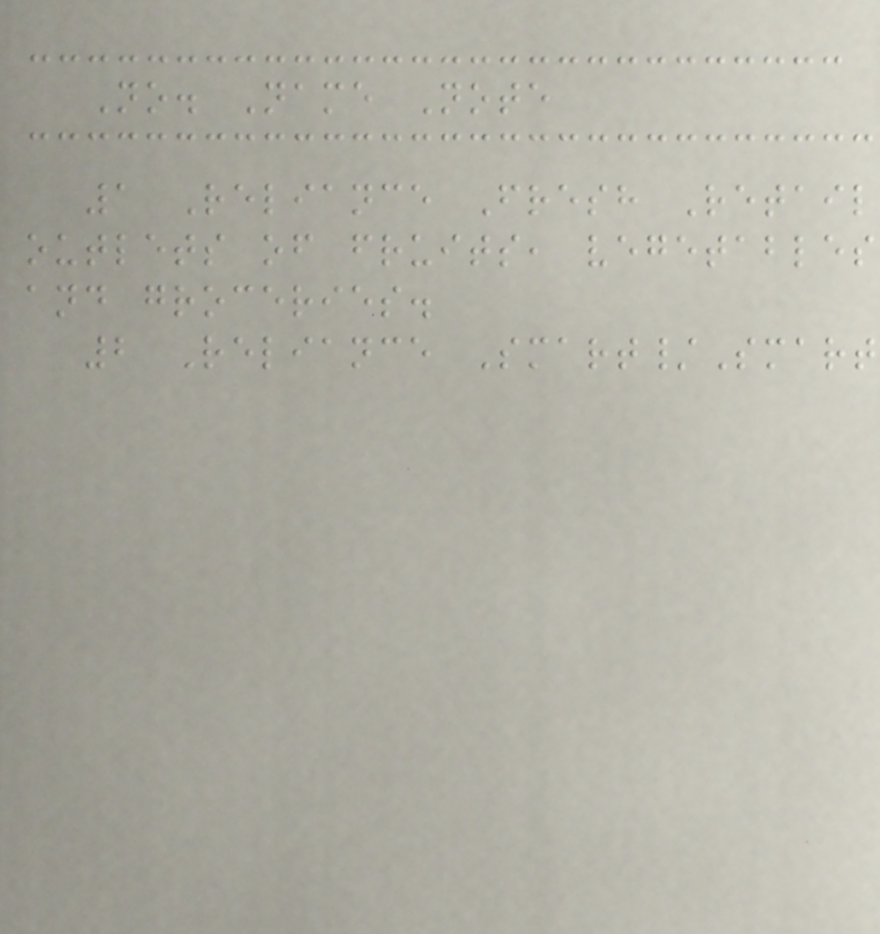No. Name Note
1 Reliance Fresh Retail
outlets of fruits, vegetables
and groceries.
2 Reliance Smart/Smart
